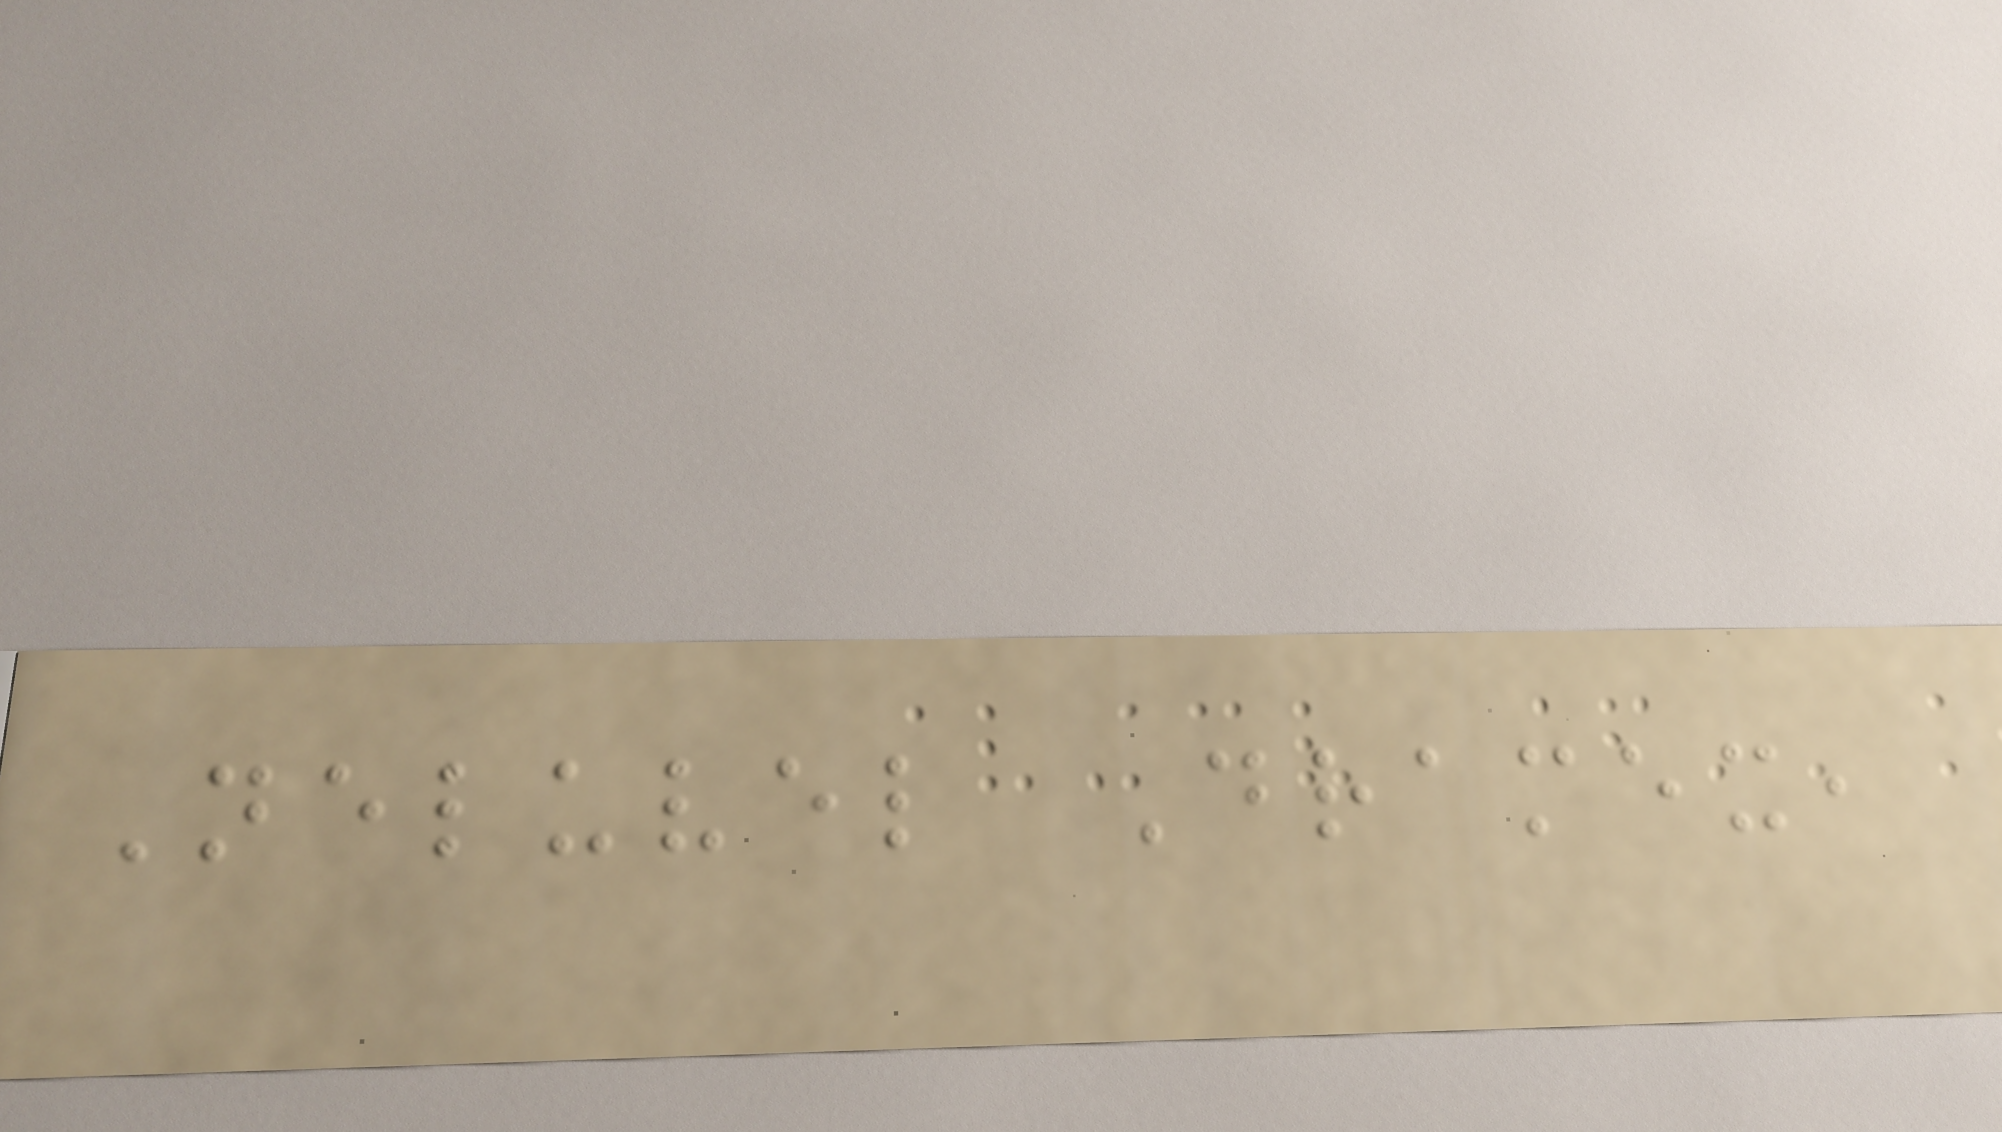Neluvel Dramex,
